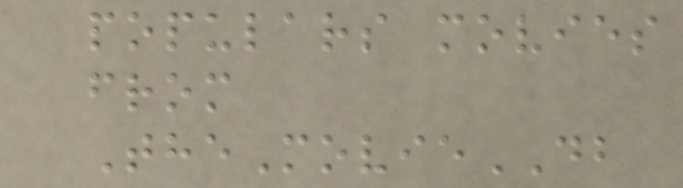populars movies
from
TheMovieDB
